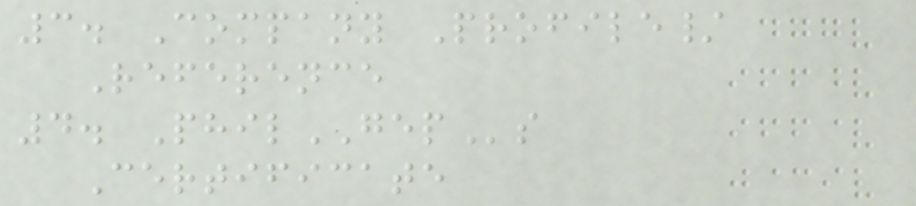3. Company Profile/
Reference
4. PhilGEPs
Certificate
